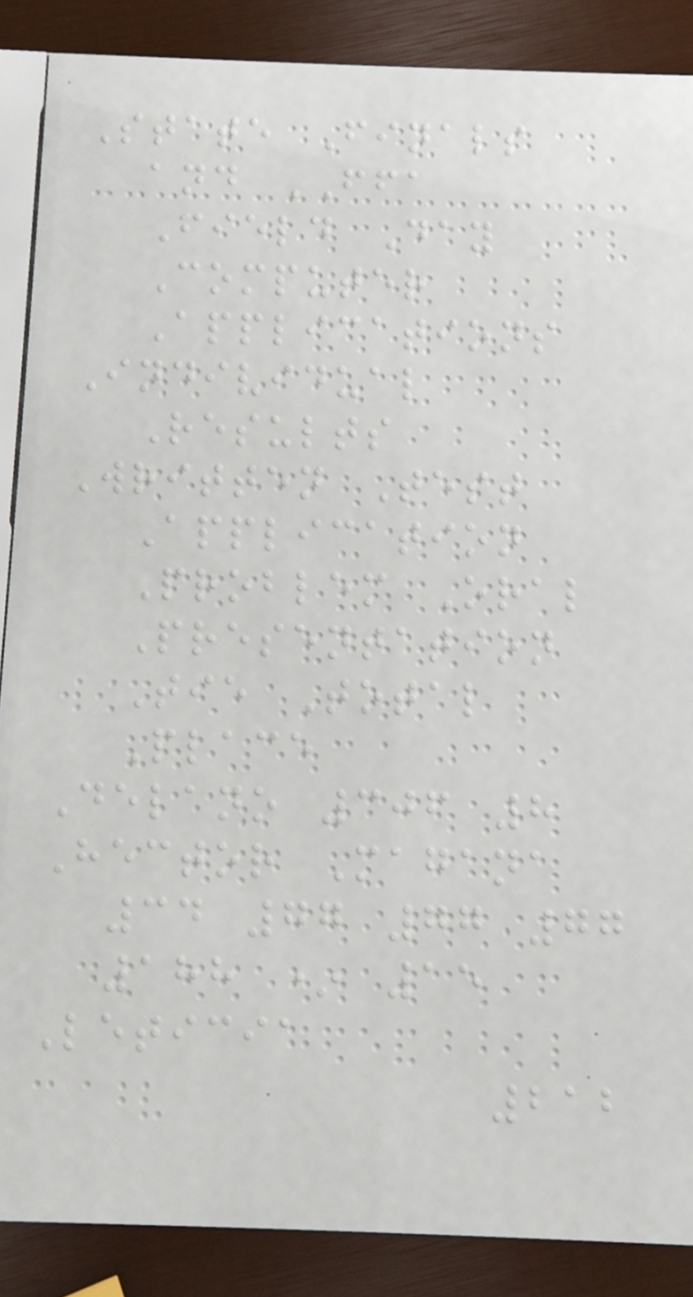State Finals
and FFA
Field Day
Computer
Applications
Individual
Results
Written Test
Application
Problem Oral
Presentation
Tie Total
Place
Delano 306 8
Hector Magana
34 77 77 77
188 * 15
Leticia
212
